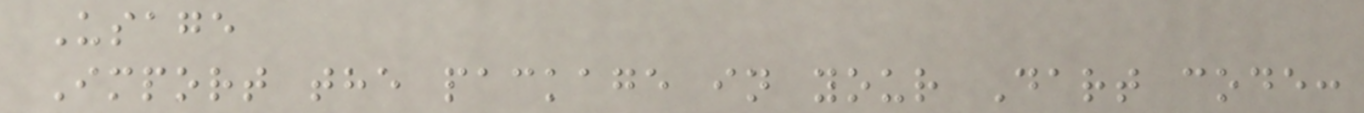Usage
Import the package in your Dart code:
